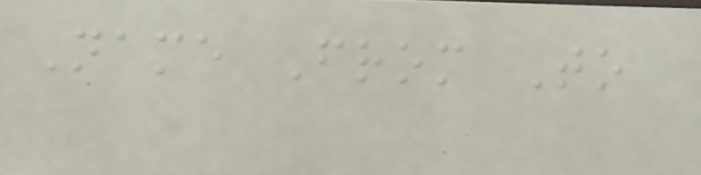Name From To
